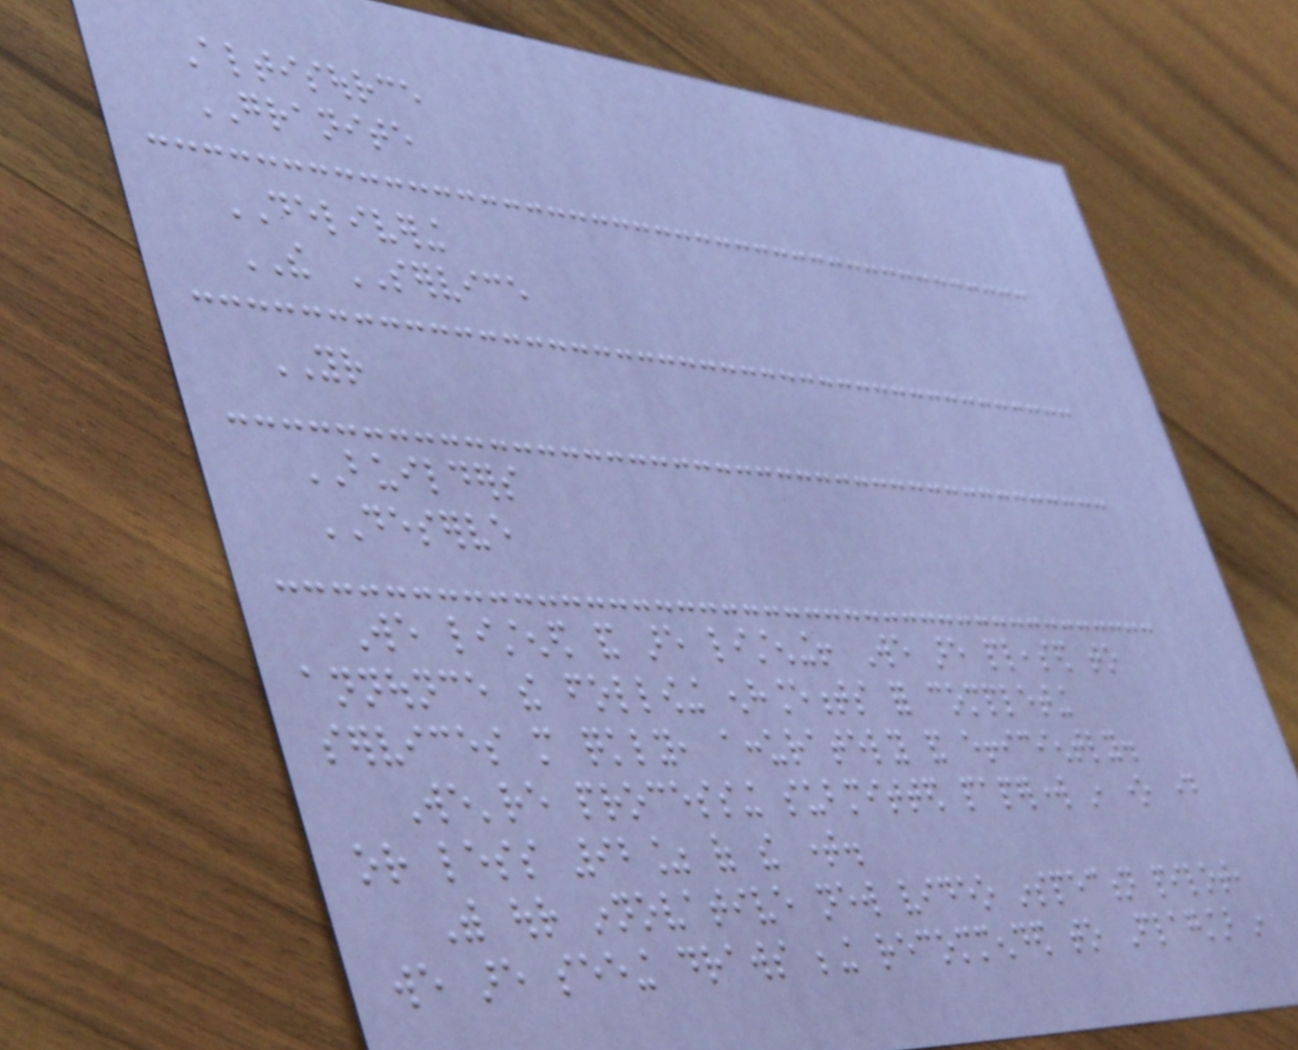Altisource
GRANITE
DELIVERING
THE SERVICE
YOUR
BUILDERS
DESERVE
We listened and are listening! We are pleased to
announce the following enhancements for completing
services more quickly, accurately and efficiently.
We're processing submitted paperwork in one day
or less 92% of the time.
With our innovative new video inspection pilot,
we are seeing draws being recommended to Flagstar in
